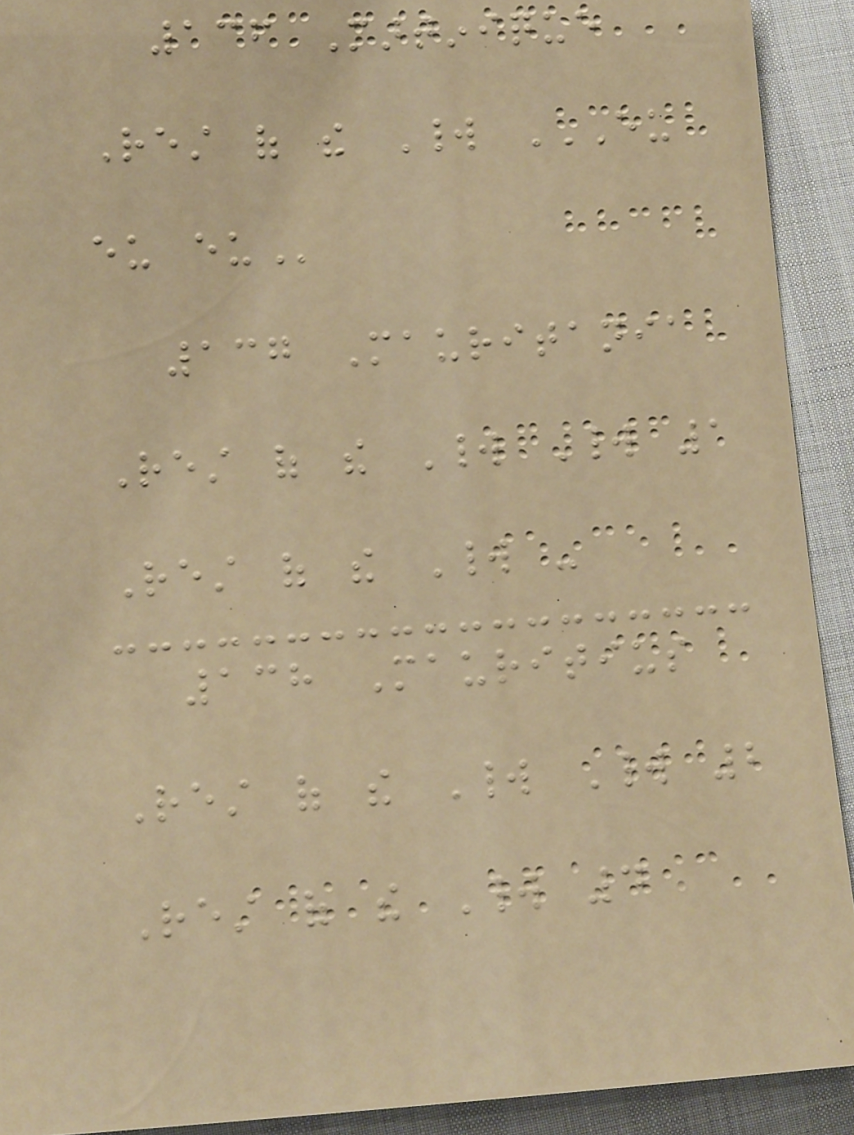136 Martinique
Rest of the World EU
EU EU
137 Mauritania
Rest of the World World 1
Rest of the World -
138 Mauritius
Rest of the World World 2
Rest of the World 4
